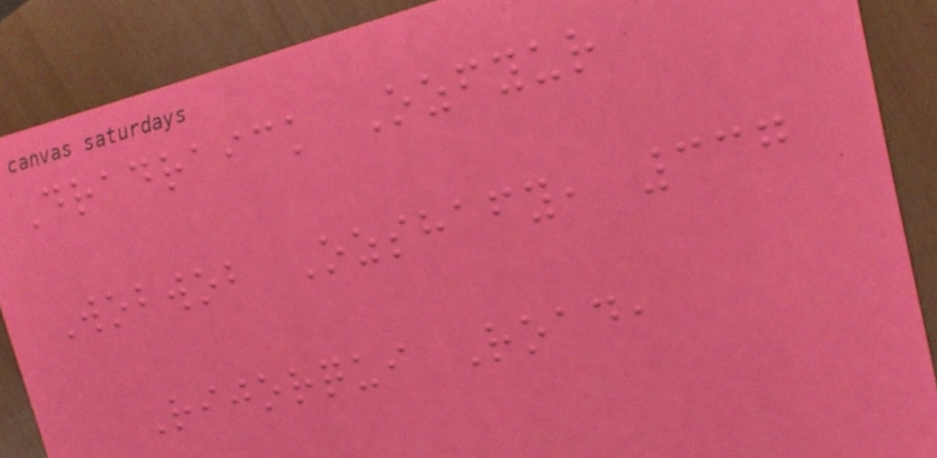Dradraick Ozfyur
Wobwob Ozshafy, 337
Rijorqui Road,
